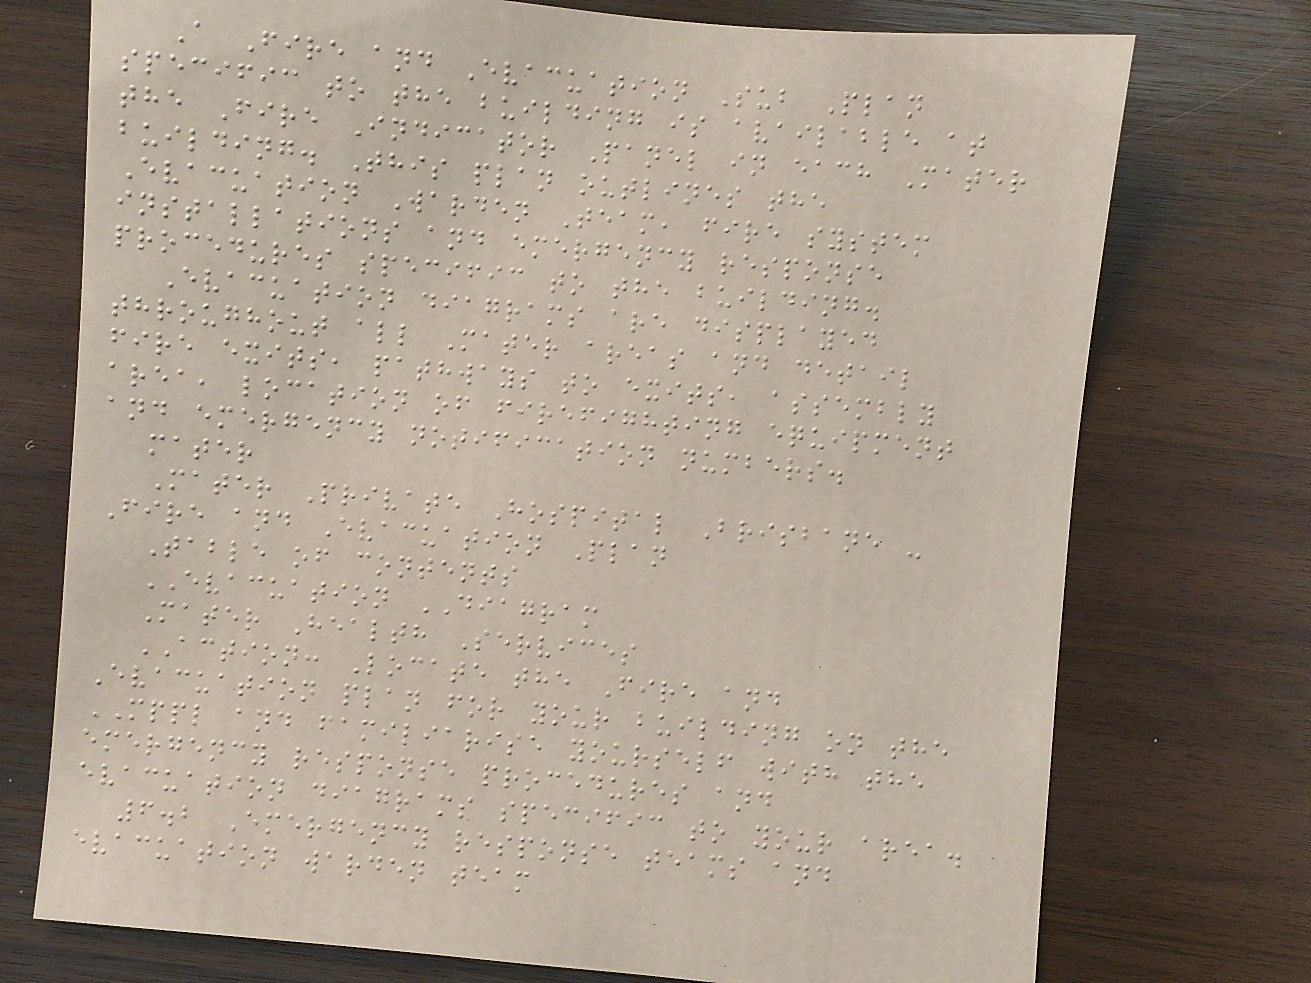A Fire and Evacuation Sub Plan
specific to the building is available at
the Fire Indicator Panel in each Mater
building. This plan outlines the
Evacuation Warden Team, fire system
installations and emergency response
procedures specific to the building.
Evacuation diagrams are displayed
throughout all Mater areas and detail
fire exits, pathways to exits, assembly
area, location of firefighting equipment
and emergency notification numbers.
mater
Mater Private Hospital Brisbane -
Fire and Evacuation Plan
Table of contents
EVACUATION DIAGRAM
Mater Health Services
ACTION: Locate the Fire and
Evacuation plan for your building on the
MPPL and familiarise yourself with the
emergency response procedures and
evacuation diagrams specific to your area.
6.2 Emergency response teams and
evacuation warden team
